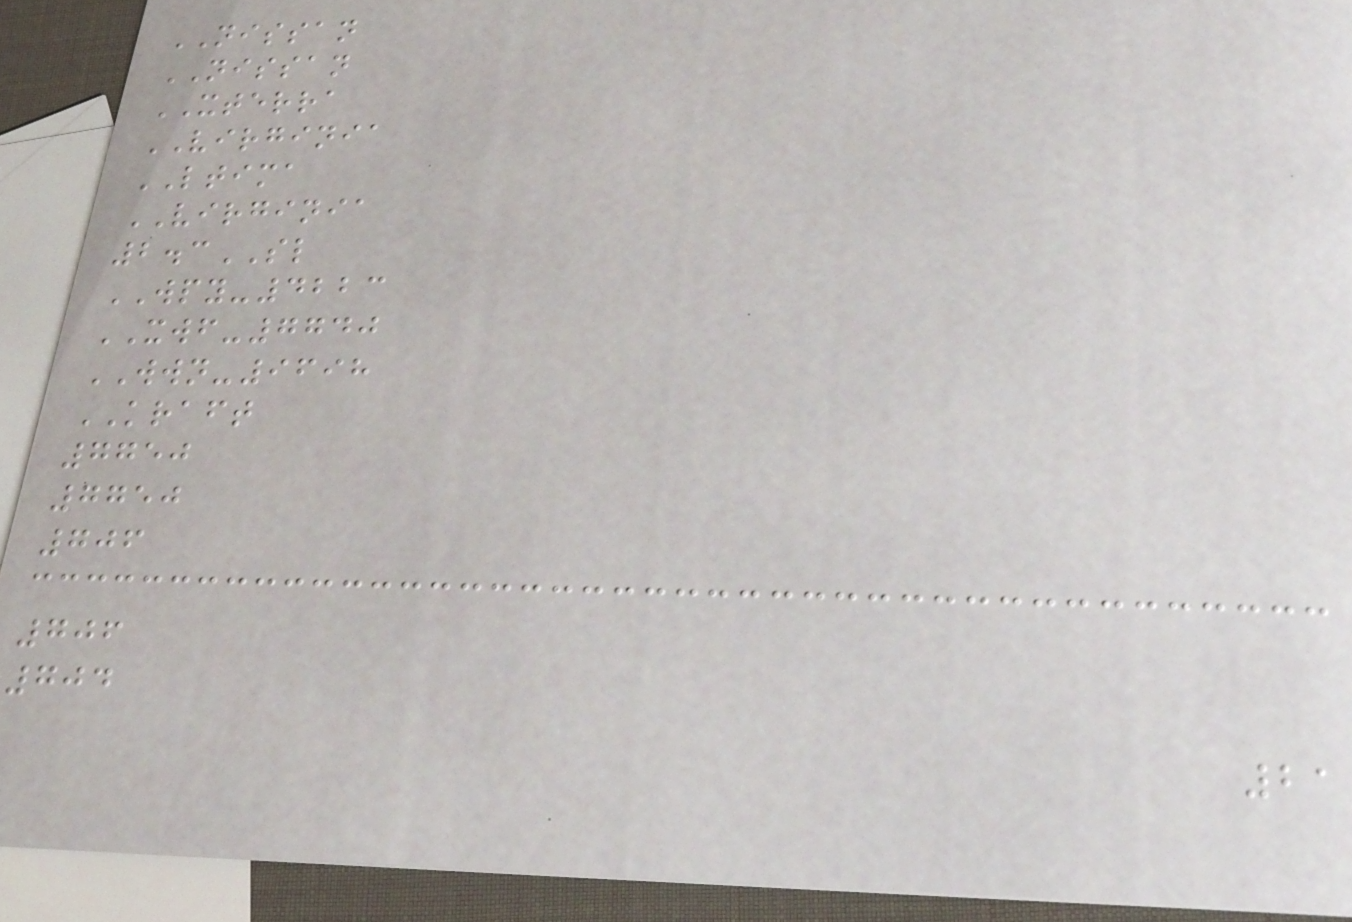NISSAN
NISSAN
XTERRA
VIRGINIA
LTIMA
VIRGINIA
2.3SL
WPY-4223
XWF-7740
WWN-9698
KRAFT
7750
7750
706
706
704
21
